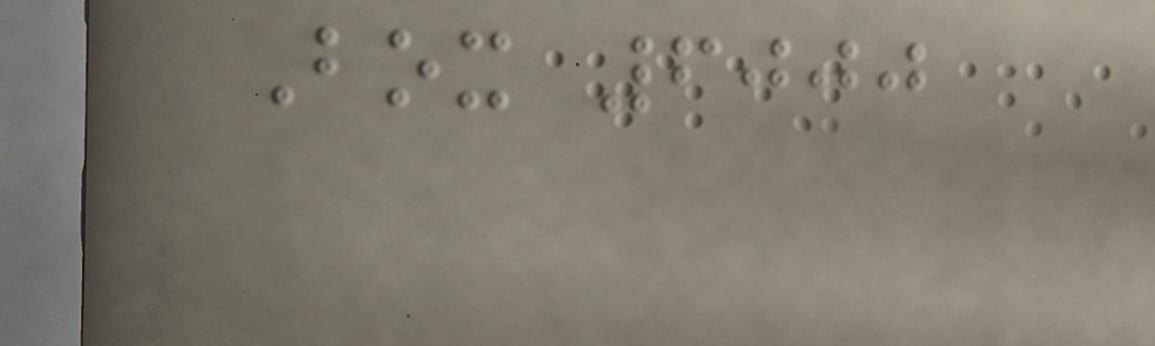Box 6000
